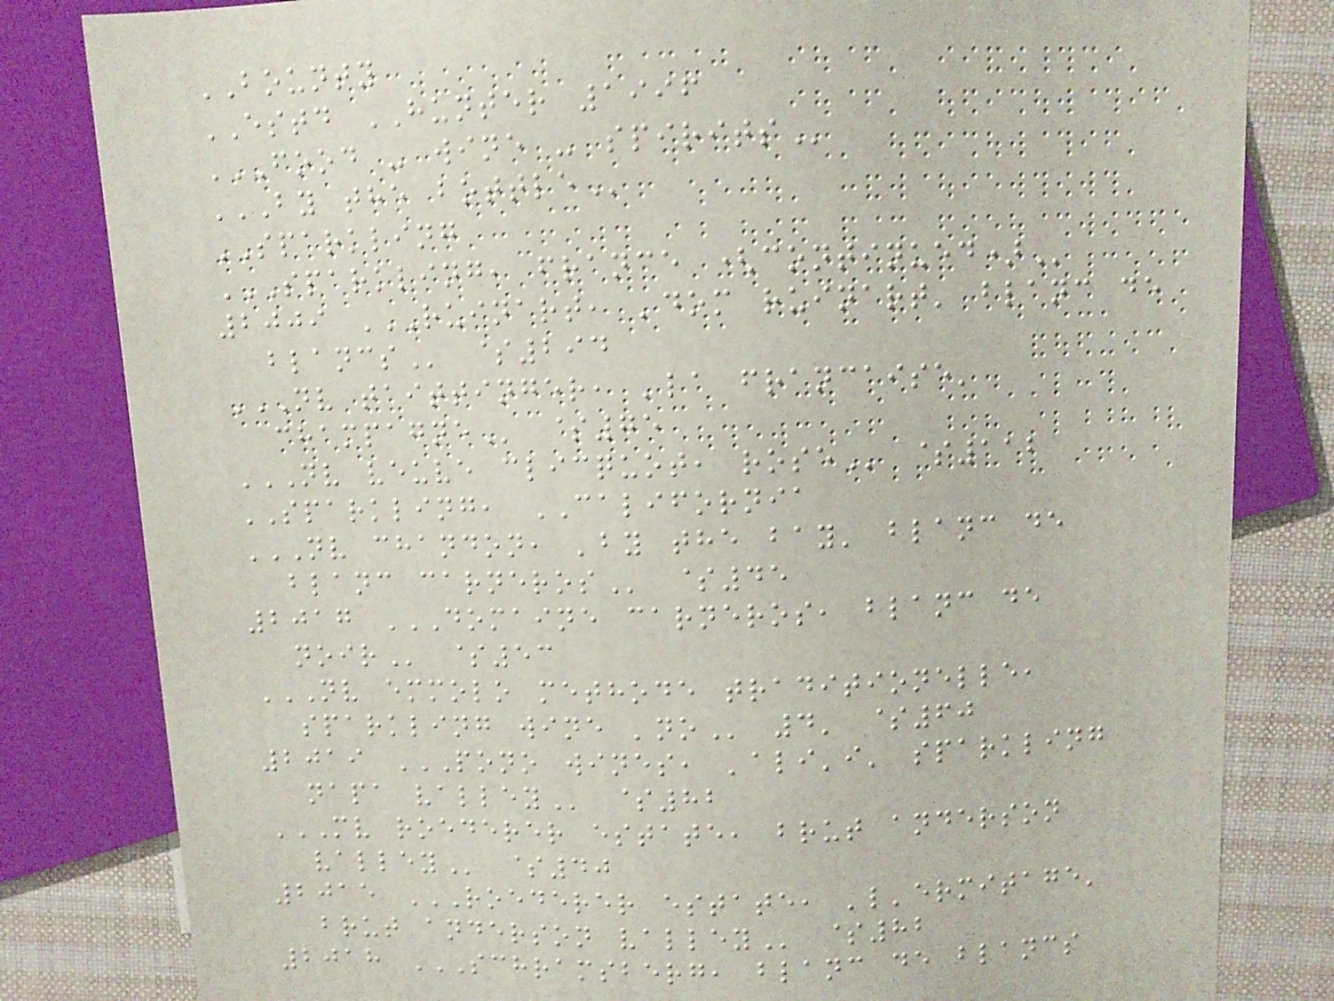BOUNTY
ESTD HUNTER 1996
FOOD - WINE - SPIRITS
BY THE BOTTLE
SPARKLING
SPARKLING, FRANCE (CONTINUED)
2009 RUINART, 'DOM RUINART' BLANC DE
BLANCS $294
NV TAITTINGER, 'LA FRANCAISE'
CHAMPAGNE $75
NV VEUVE CLICQUOT, ROSE $112
SPARKLING, CALIFORNIA
NV CHANDON, 'BY THE BAY' BLANC DE
BLANC CARNEROS $45
2017 DOMAINE CARNEROS, BLANC DE
NOIR $53
NV EMMOLO METHODE TRADITIONELLE,
SPARKLING WINE 'NO 4' $60
2019 PONO WINES, 'ALI'I' SPARKLING
NAPA VALLEY $82
MV ROEDERER ESTATE, BRUT ANDERSON
VALLEY $40
2015 ROEDERER ESTATE, 'L'ERMITAGE'
BRUT ANDERSON VALLEY $82
2018 SCHRAMSBERG, BLANC DE BLANCS
